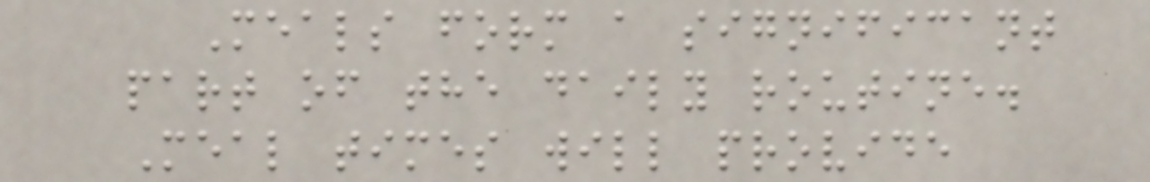Meals form a significant
part of the daily routine.
Meal times will provide
